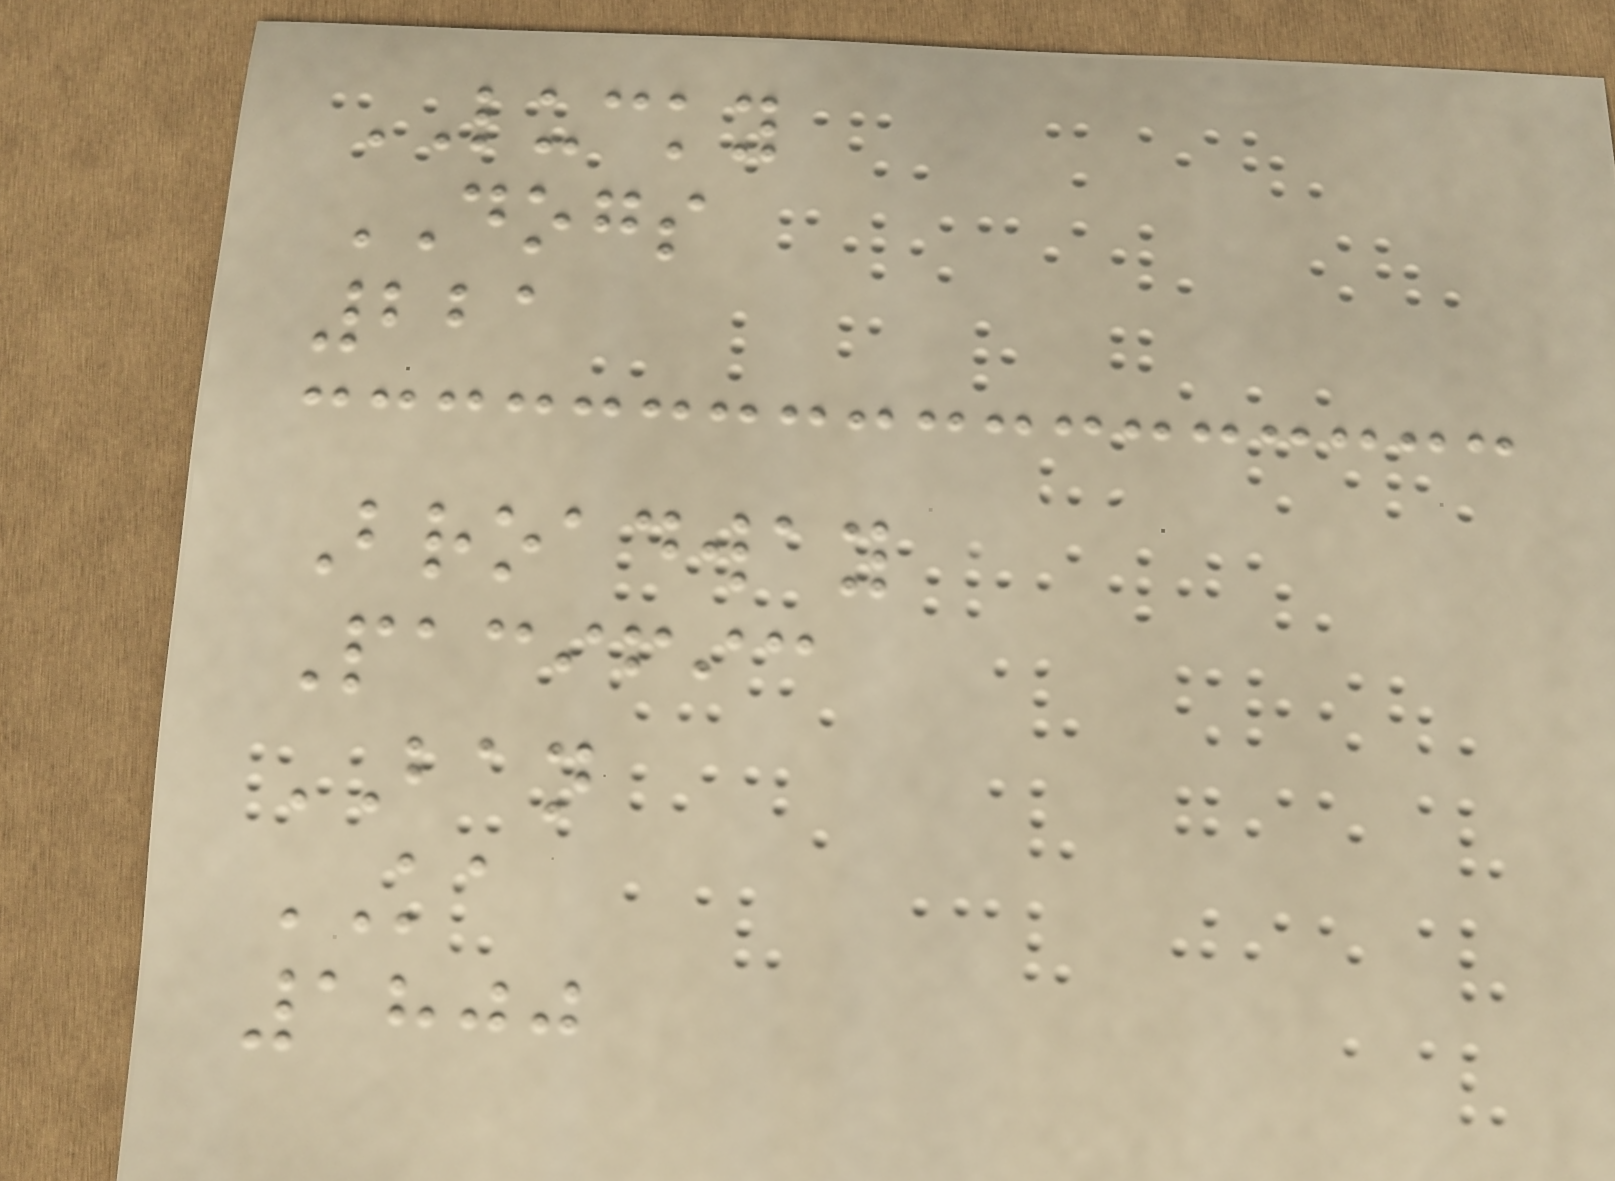LUCKY
DOGS
221
Broadway
Pacific
BAN
KA
1800
